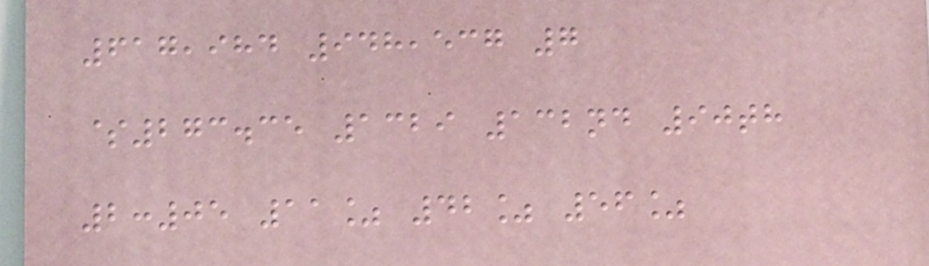617,984 948,537 7
$273.35 1329 132nd 90th
2:05 11% 42% 56%
